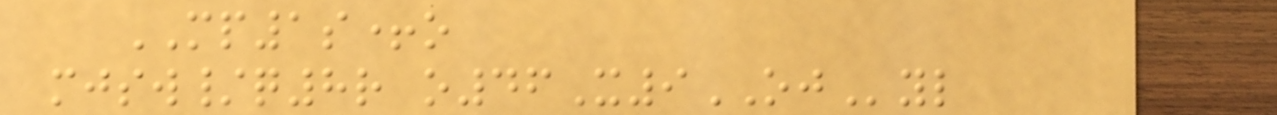MP1s+o
mjsw/q8r o46X9OJyl
